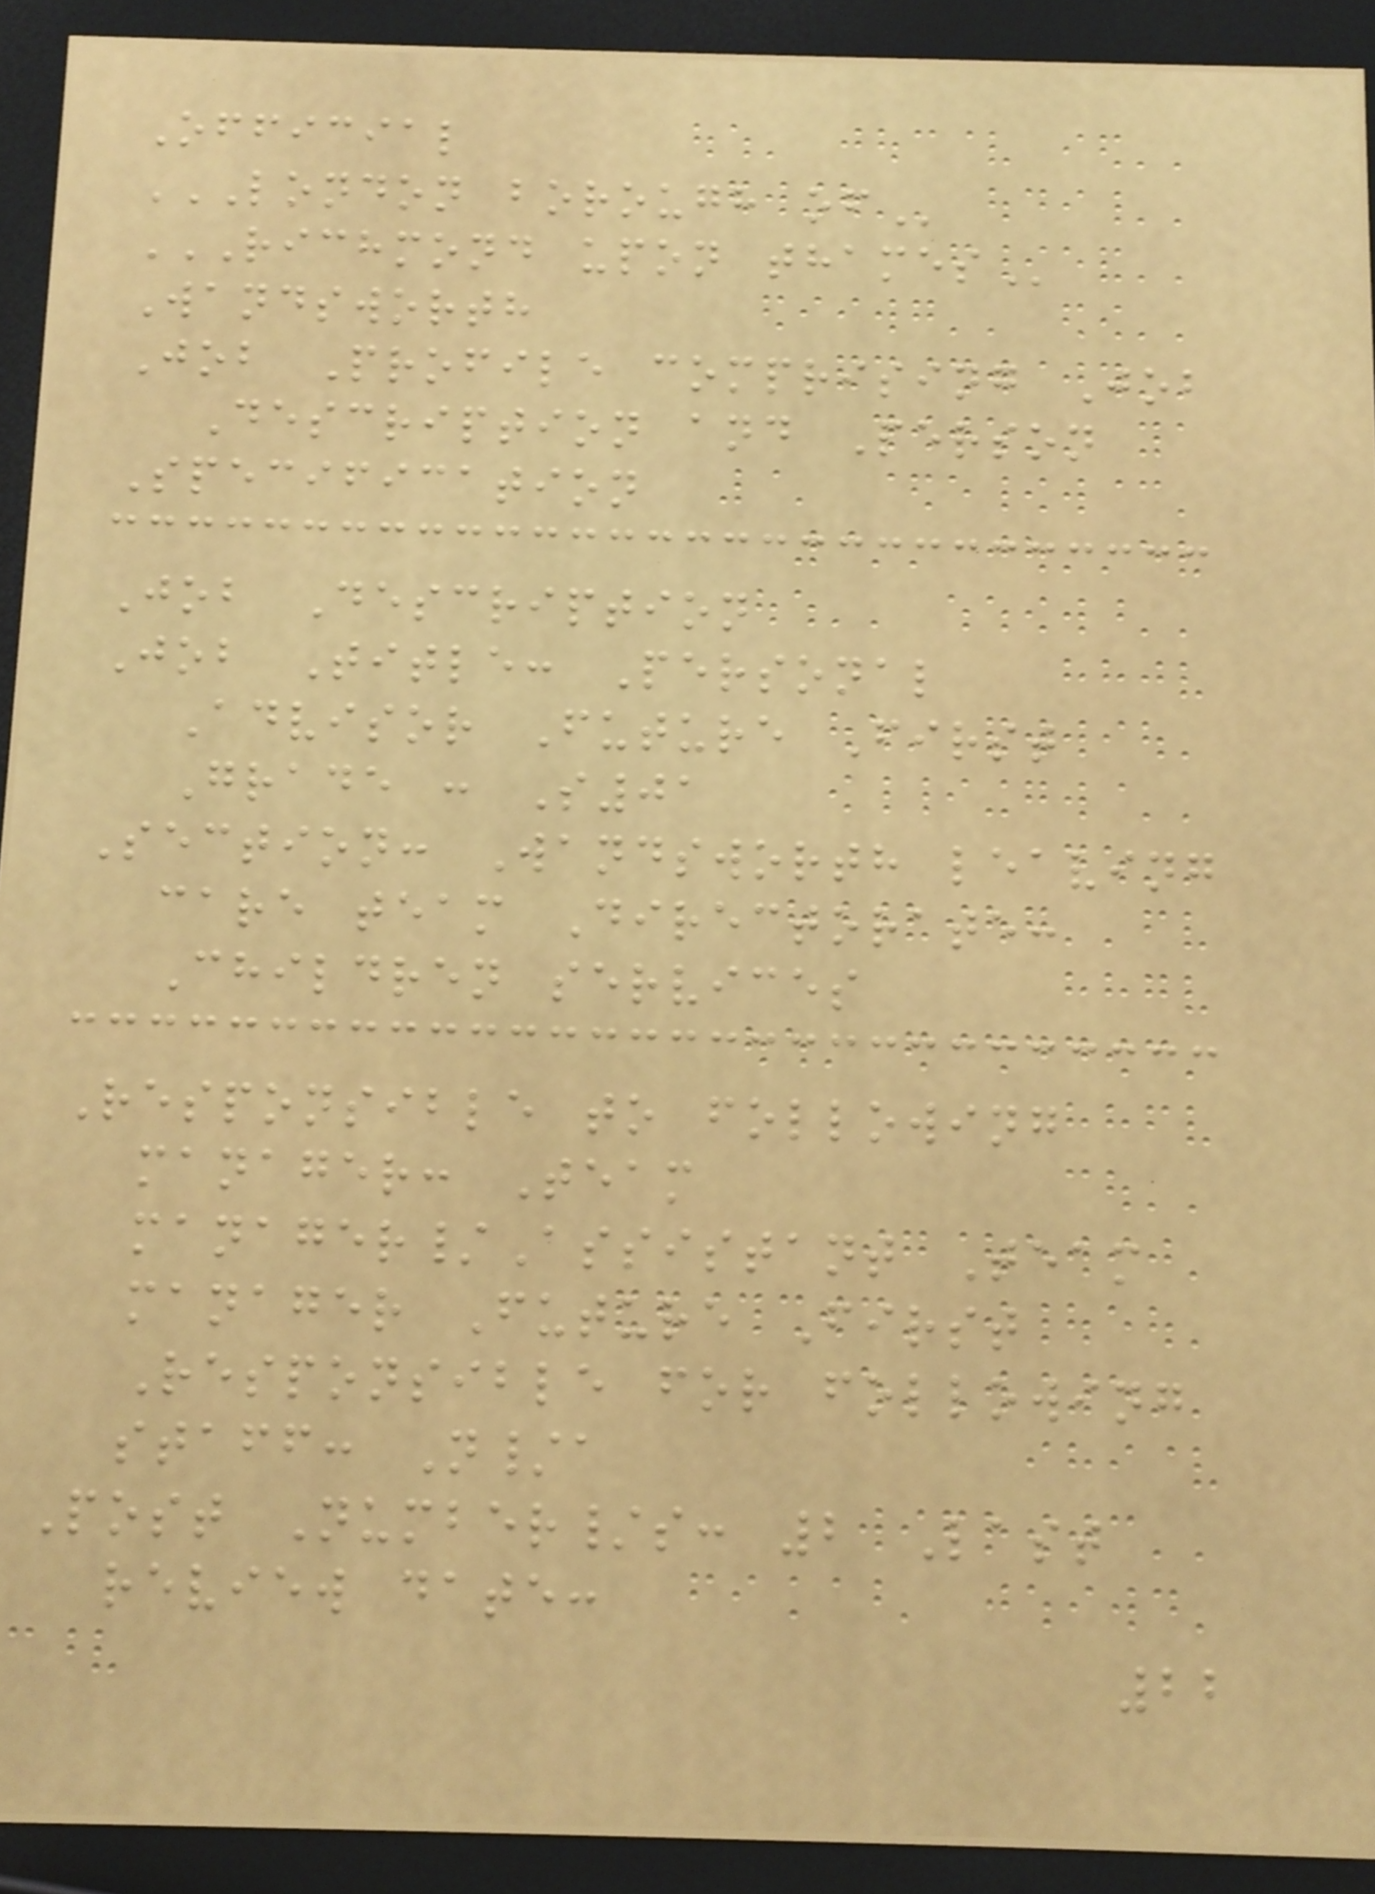Official
LONDON BOROUGH OF
RICHMOND UPON THAMES
Wandsworth
Job Profile comprising Job
Description and Person
Specification
Job Description
Job Title: Personal
Advisor Future First
Grade : S01
Section: Wandsworth leaving
care team Directorate:
Children services
Responsible to following
manager: Team
manager/Assistant Team
manager Future First
Responsible for following
staff: N/a
Post Number/s: 2 Last
review date:
22
